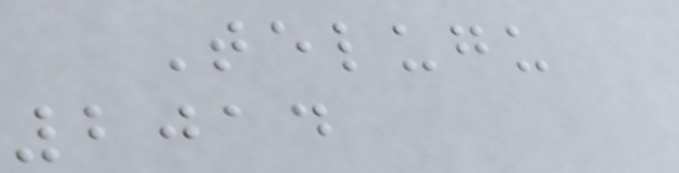Telugu
2014
